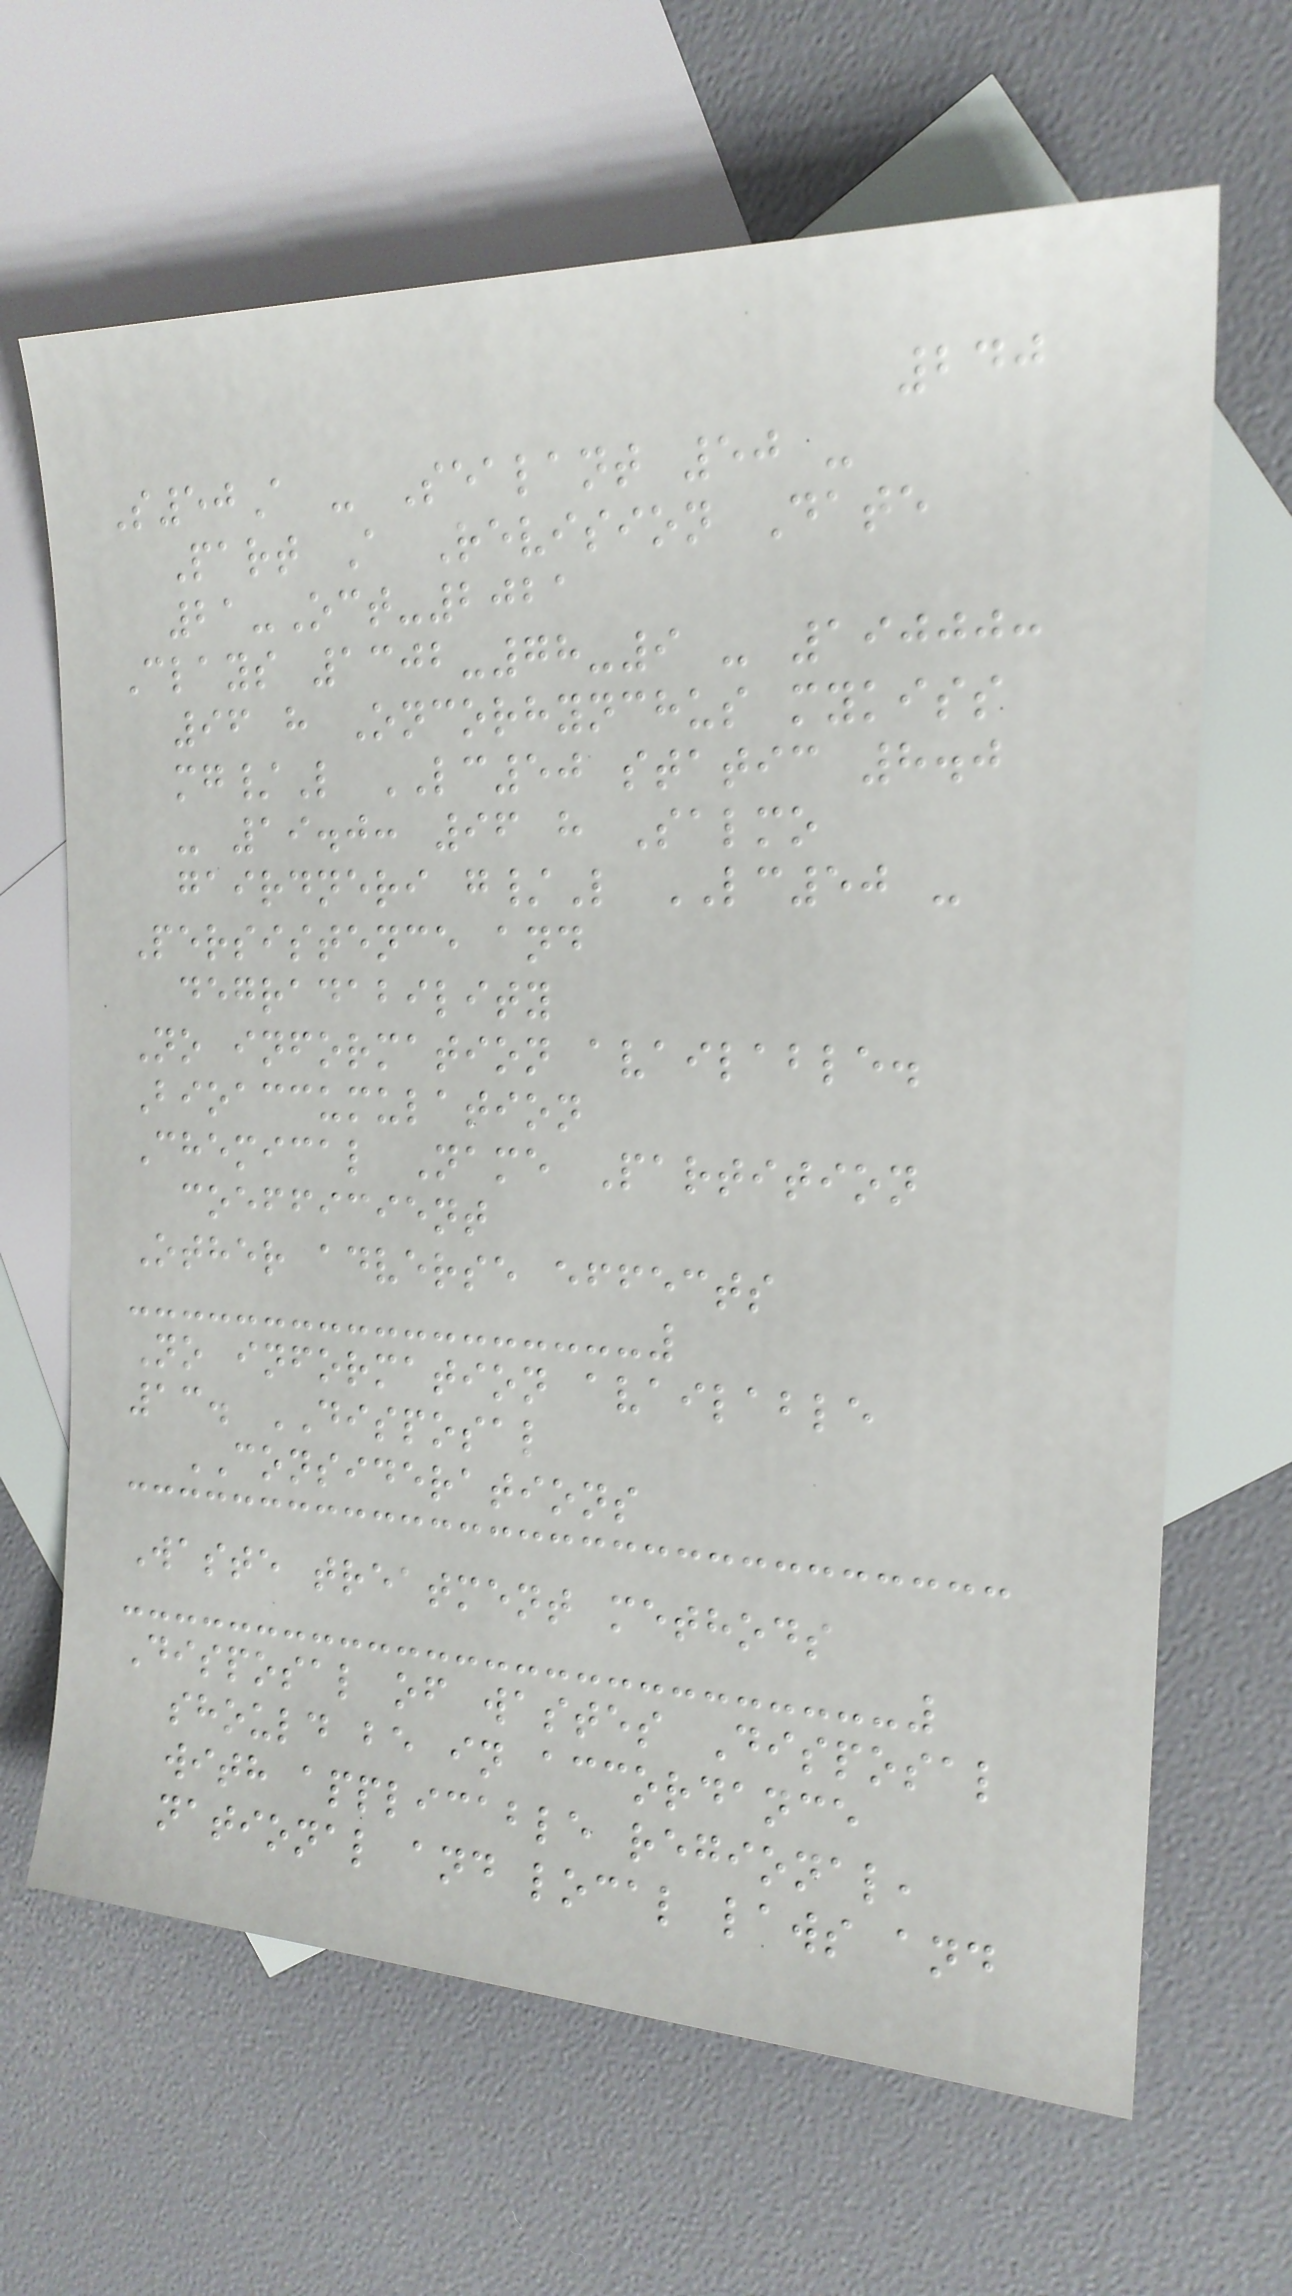240
S50A - Sealant 50 -
Part A Revision Date
21-Oct-2021
Clays 1302-78-9 - 19000:
96 h Oncorhynchus mykiss
mg/L LC50 static 8.0
- 19.0: 96 h Salmo
gairdneri g/L LC50 -
Persistence and
degradability
No information available.
Bioaccumulation
Chemical Name Partition
coefficient
Other adverse effects
No information available
13. DISPOSAL
CONSIDERATIONS
Waste treatment methods
Disposal of wastes Disposal
should be in accordance
with applicable regional,
national and local laws and
